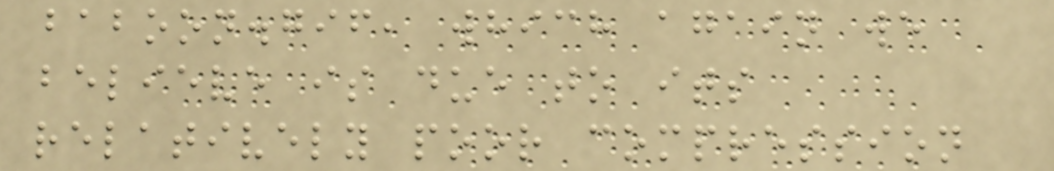baboon.gif, which again we
believe is due to its
relatively poor compression
